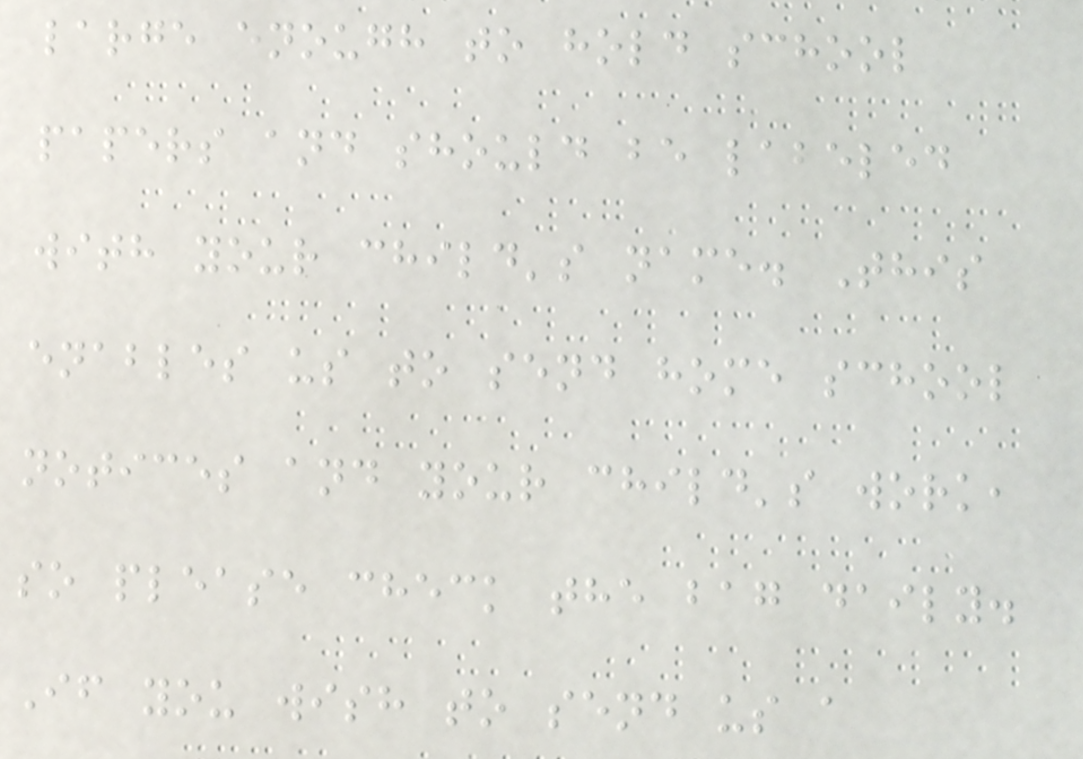large enough to hold school
papers and should be labeled
with your child's name. This
enables us to send home school
notices and your child's work,
so please check the bag daily.
If you wish to send us a
